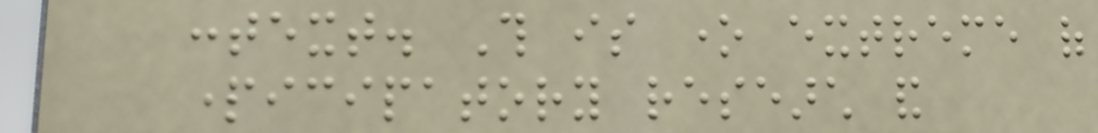context. This is one extreme of
participatory research and
